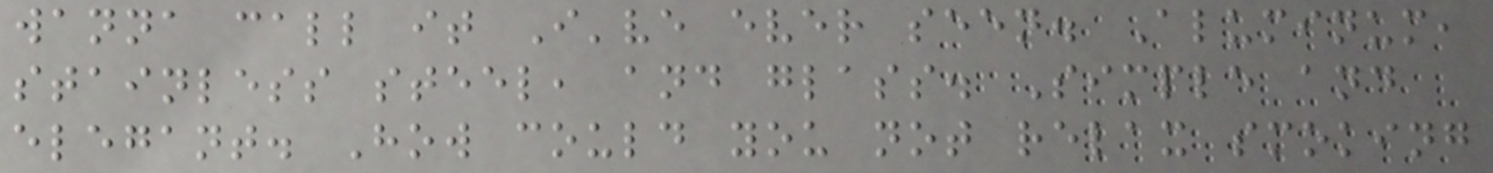wanna call it I've ever seen. Aluminum,
stainless steel, and glass. Simple and
elegant. How could you not relax smoking
